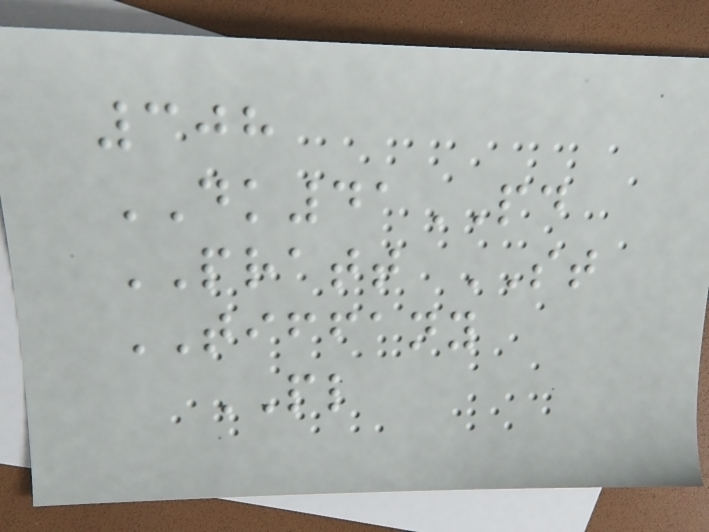308
DK41PD
PRATT ST
TIFFANY
PL
